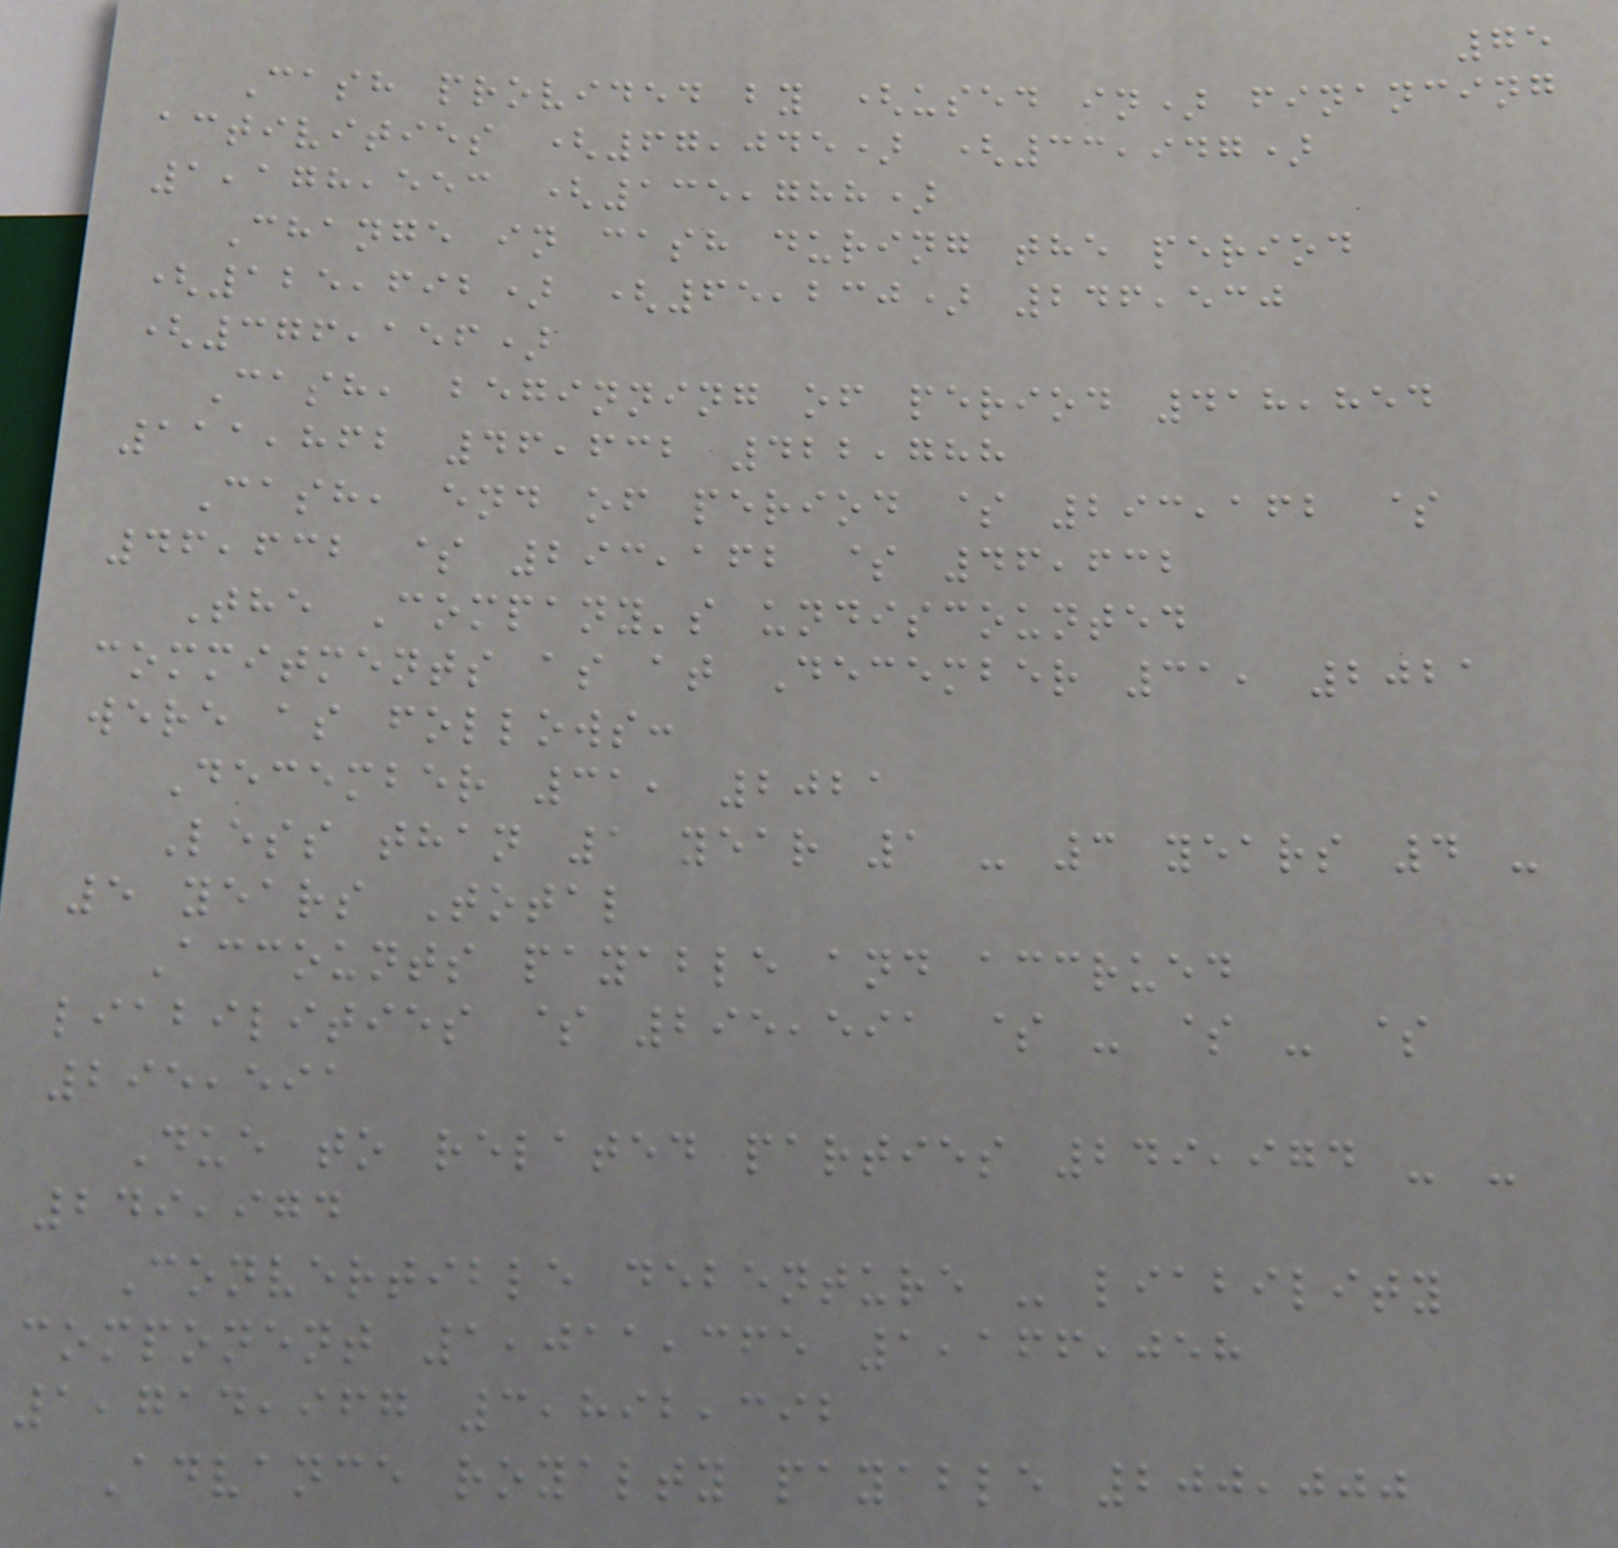75
Cash provided by (used in) financing
activities (67,045) (33,947)
1,178,553 (135,788)
Change in cash during the period
(125,692) (65,230) 246,530
(376,156)
Cash, beginning of period 418,854
111,862 46,632 422,788
Cash, end of period $ 293,162 $
46,632 $ 293,162 $ 46,632
The Company's undiscounted
commitments as at December 31, 2021
were as follows:
December 31, 2021
Less than 1 year 1 - 3 years 4 -
5 years Total
Accounts payable and accrued
liabilities $ 295,591 $ - $ - $
295,591
Due to related parties 249,974 - -
249,974
Convertible debenture - liability
component 1,011,365 1,166,058
1,714,967 3,892,392
Advance royalty payable 200,000
